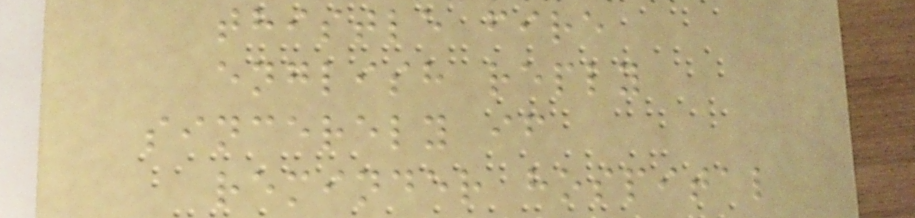thistle fire
english reply
sincerely if
reminder hospital
